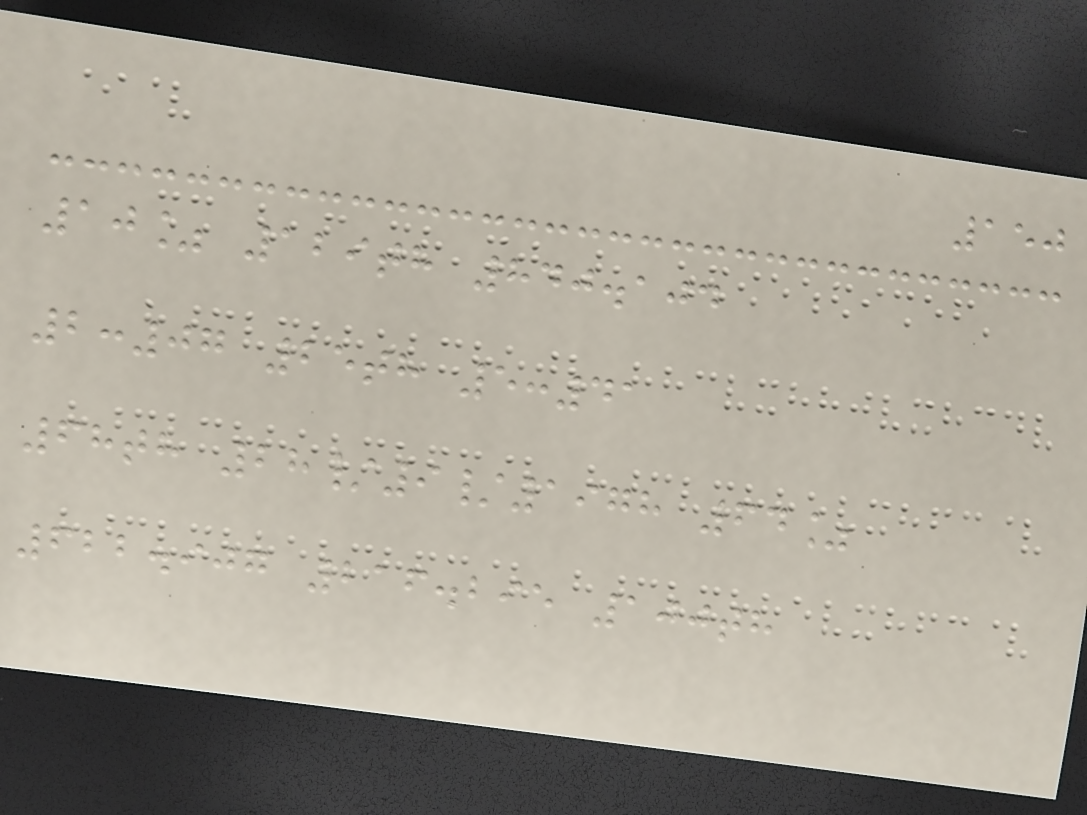150
10% 129th 840.104
2:07 25th 5:41
68th 28/9/1978 64%
622.907 216.295 100th
